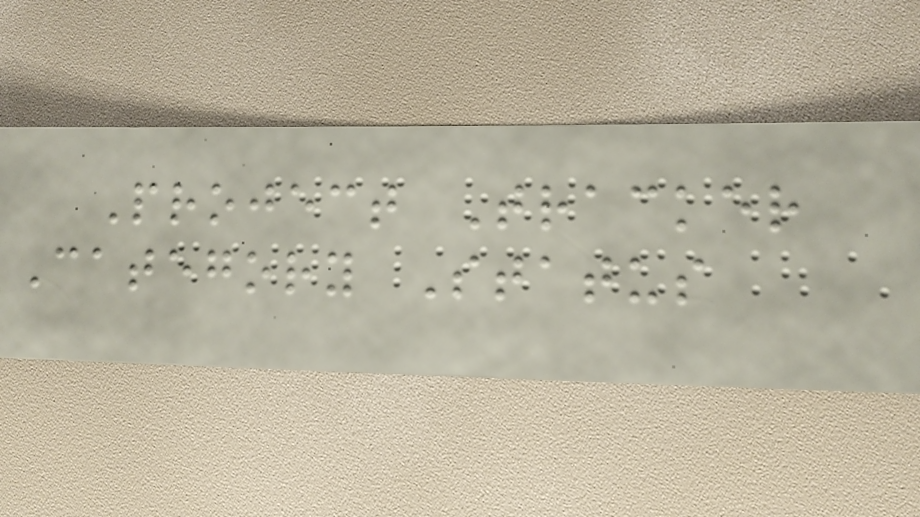Project Tracker
Category Status
